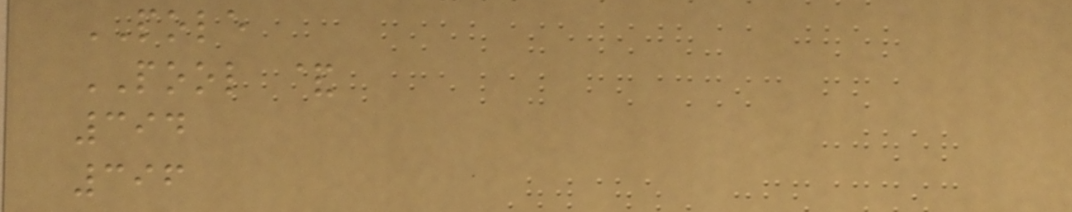POLE
POOL &
394
396
